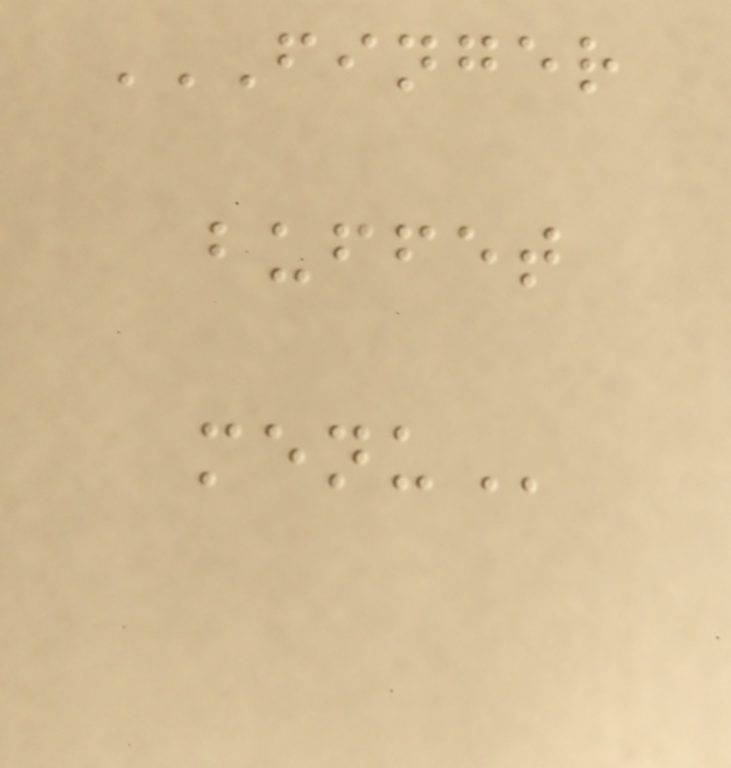FINGER
BUFFET
MENU
